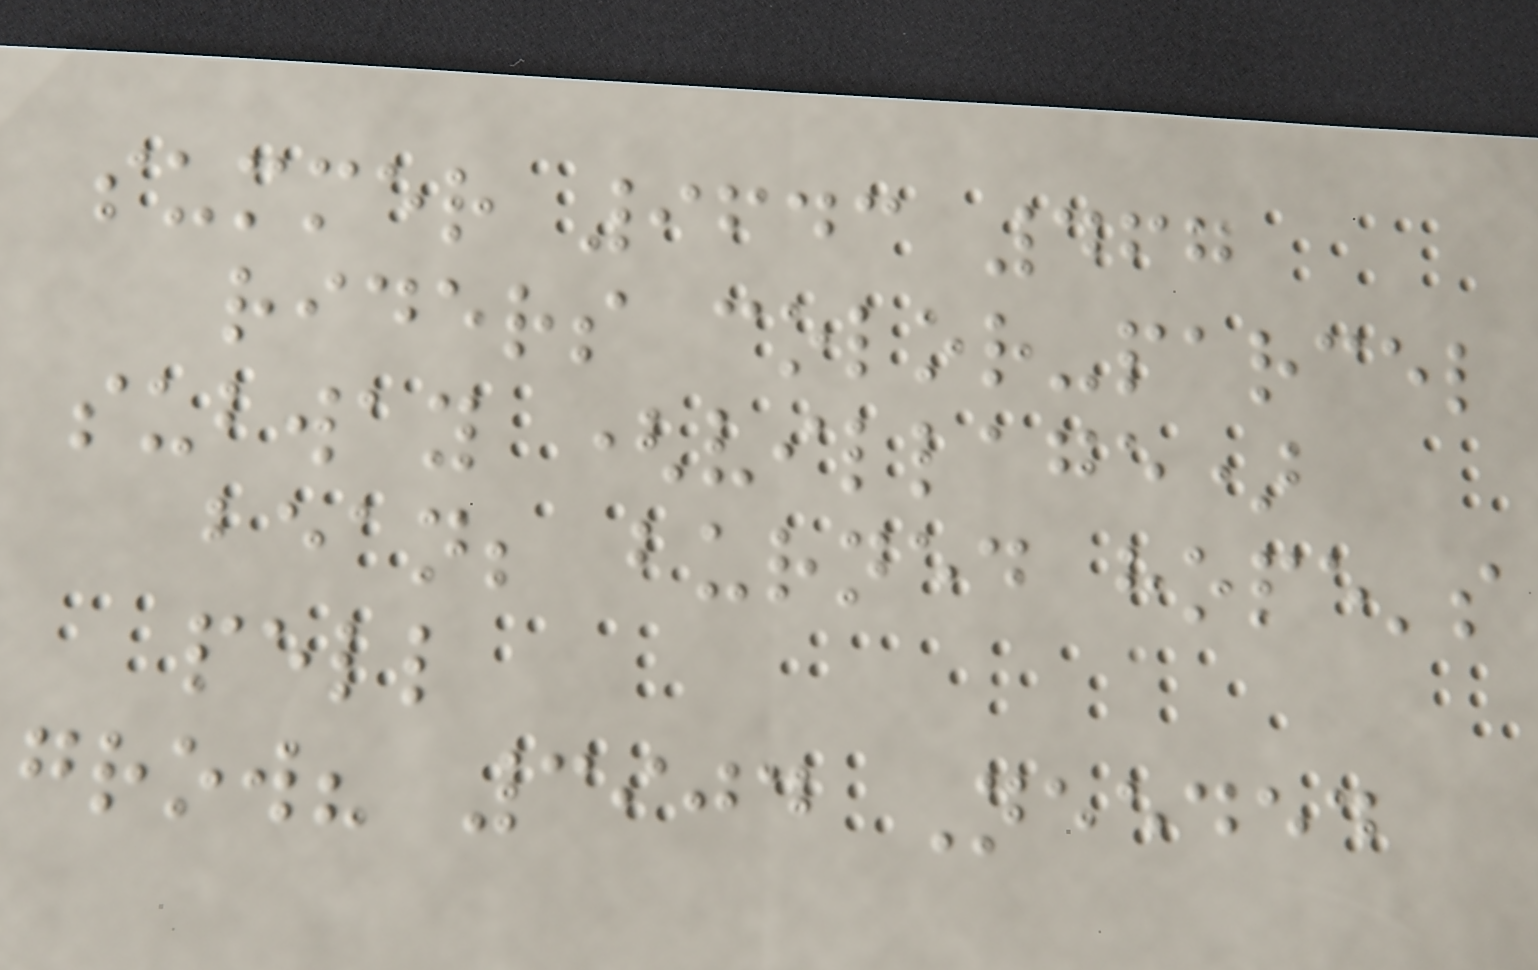summer 9643 467
riders color-parcel
subway (village)
bean; burned hope's
pell
grow? 3904 Needed
